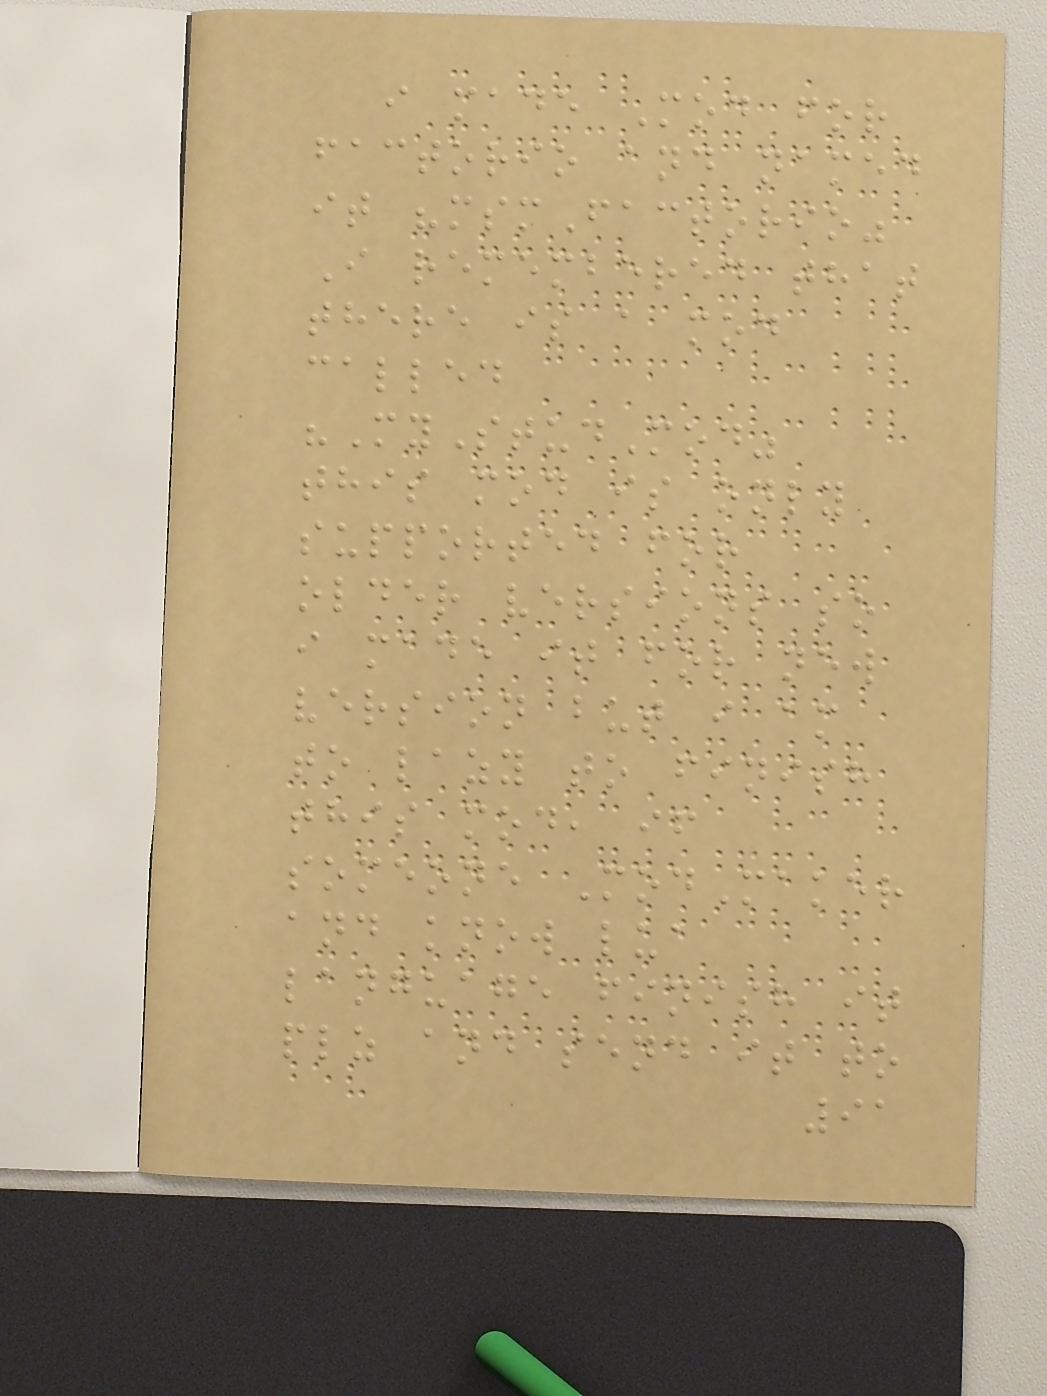i made Mod for
factorio and named
it "msmFactorio"
I remembered that
there is a mod
called
"MyStudMod"
this mod is only
supported for
older versions so
i made it for new
version but i am
to lazy to finish
this mod, if
someone ModMaker
and know lua
language finish it
plz and send it to
91
